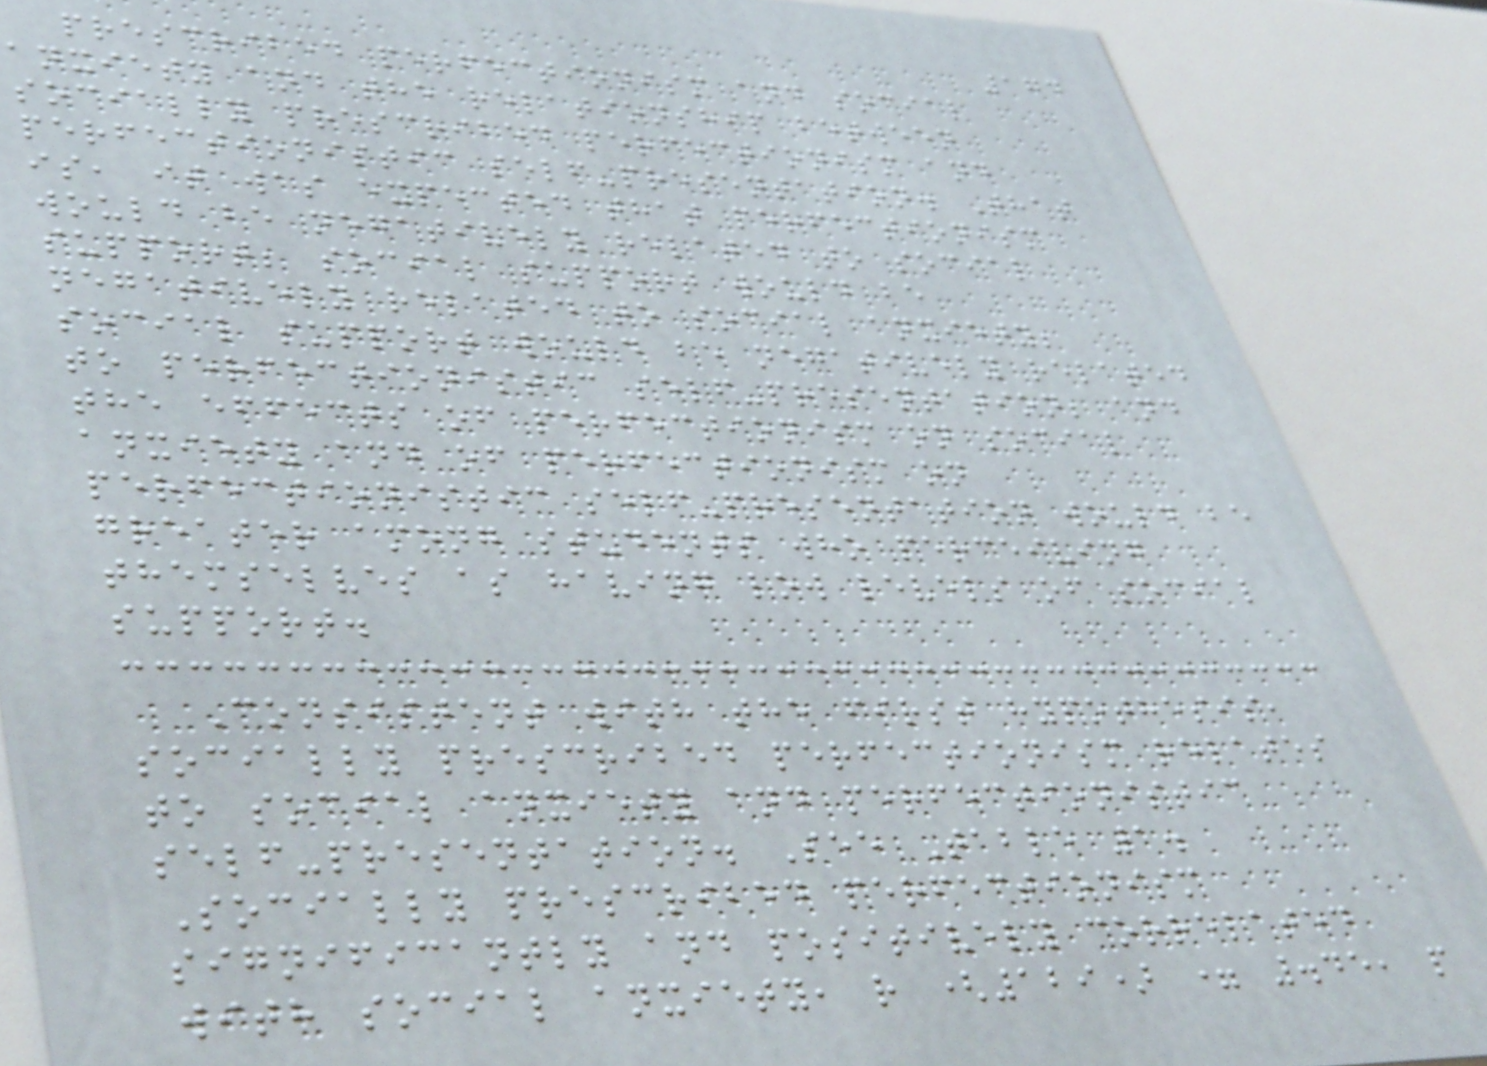174
prescribed perfectionism and social
anxiety and the relationship between
socially prescribed perfectionism and
perfectionistic self-presentation. That
is, it was expected that perfectionism
would be negatively related to social
support; social support would be
negatively related to social anxiety;
social support would be negatively related
to perfectionistic self-presentation; and
the effects of perfectionism on social
anxiety and of perfectionism on
perfectionistic self-presentation would be
greater among students who perceiving
themselves as having low levels of social
support.
Consistent with the first hypothesis,
socially prescribed perfectionism relates
to social anxiety and perfectionistic
self-presentation. See Table 1.
Socially prescribed perfectionism
significantly and positively correlated
with social anxiety, r (129) = .45, p
